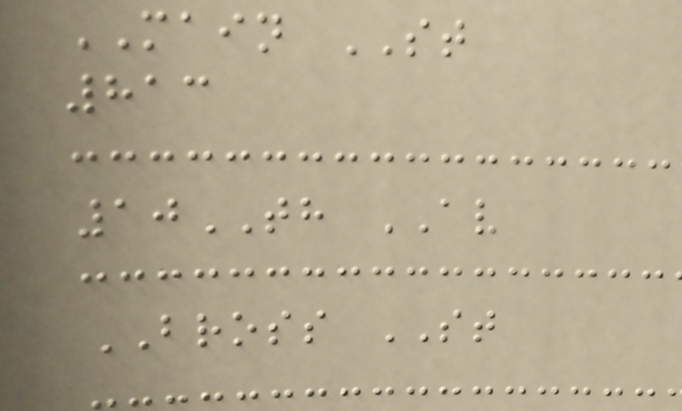MAIN ST
813
10TH AV
BROSS ST
